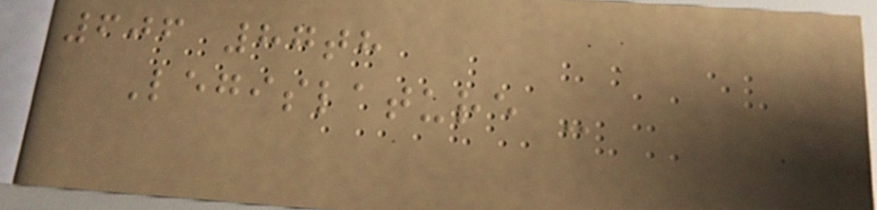606 87th
Legislature -
